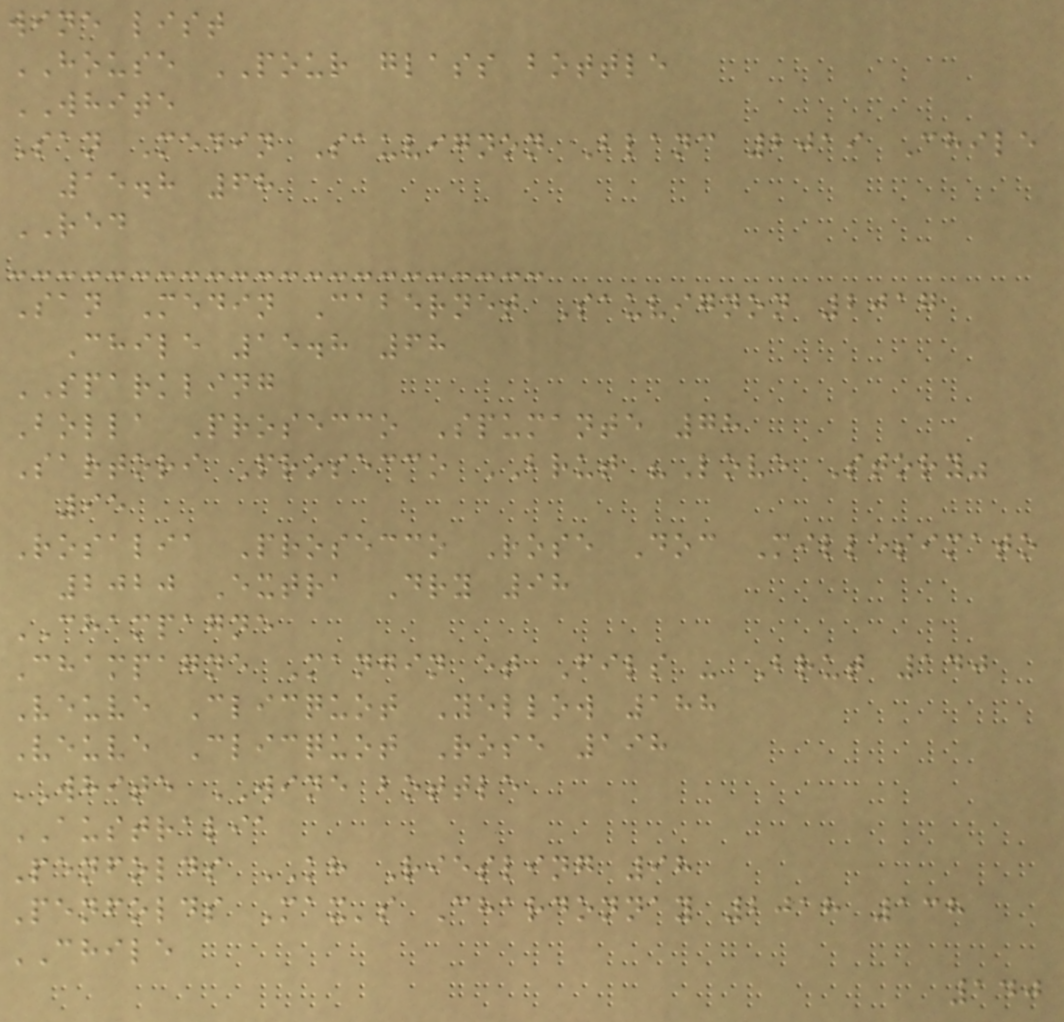wine list
HOUSE POUR glass bottle
WHITE
San Medin Sauvignon Blanc 2019 Chile
15.8 68
RED
San Medin Cabernet Sauvignon 2017
Chile 15.8 68
SPARKLING
Bolla Prosecco Spumante 78
Sartori Prosecco BRUT "Love Story"
95
Rosalia Prosecco Rose Doc Millesimato
2020 Extra Dry 98
CHAMPAGNE
Champagne Mangin et Fils - Brut 140
Veuve Clicquot Yellow 188
Veuve Clicquot Rose 198
WHITE WINE bottle
AUSTRALIA
Penfolds KH Riesling 98
Penfolds Max's Chardonnay 2018 138
CHILE
140
